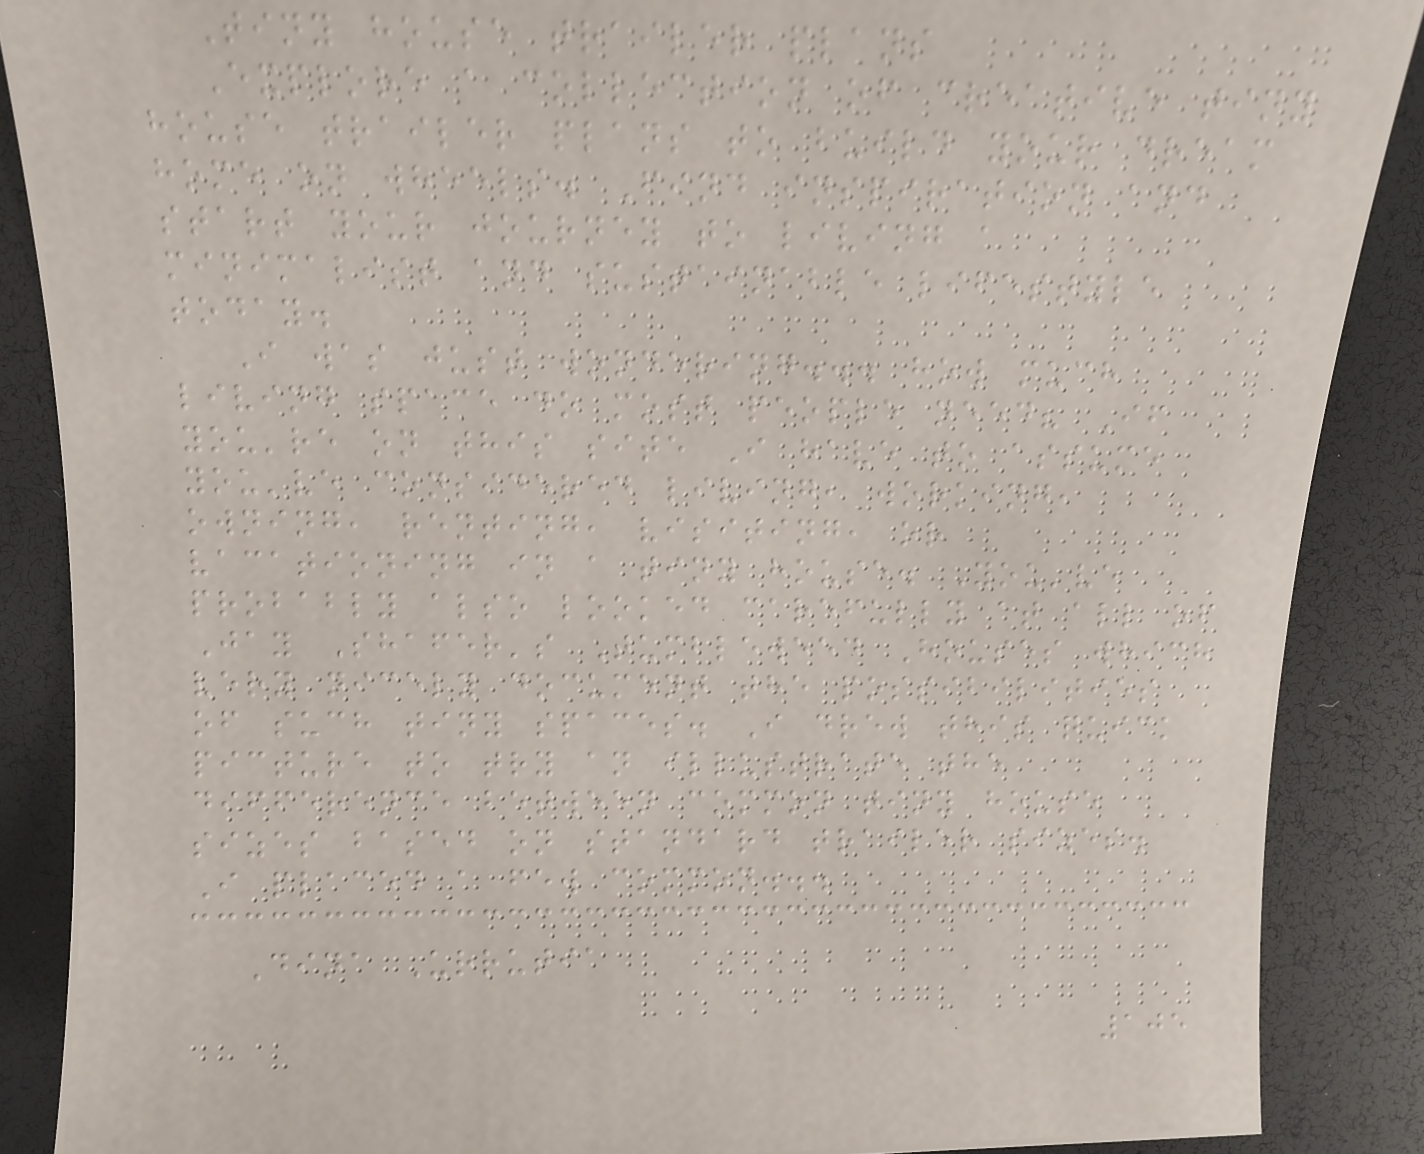Tiny house trailer plans
Explore a collection of creative tiny
house trailer plans to build your dream
home on wheels. Find inspiration and
start your journey to living a
minimalist and sustainable lifestyle
today.
I was just wondering... how much
living space do most people need? If
you're on this site I have to assume
you've considered living, working,
owning, renting, visiting, or
vacationing in a tiny house. You've
probably also looked carefully at all of
Jay Shafer's Tumbleweed Houses which
very nicely document the possibilities
of such tiny spaces. I drew this quick
picture to try an illustrate the
difference between common tiny house
sizes based on standard trailer sizes.
I placed a few common...
Dina Urrutia
105
